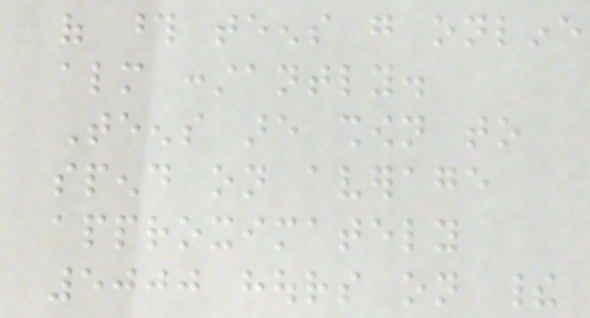of those teens go online
almost constantly.
Teens are shown to
spend on average
approximately
5000 hours on their
